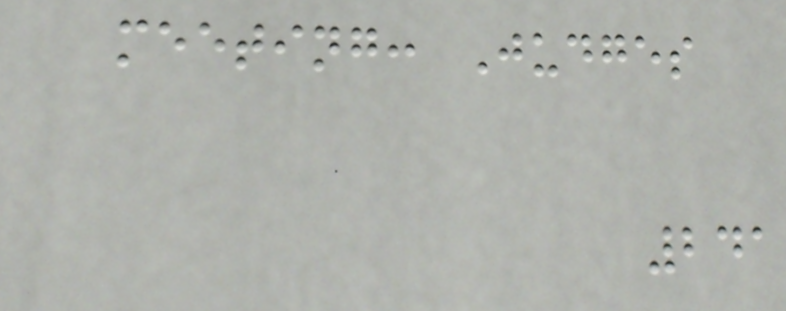meeting: Judges
241
